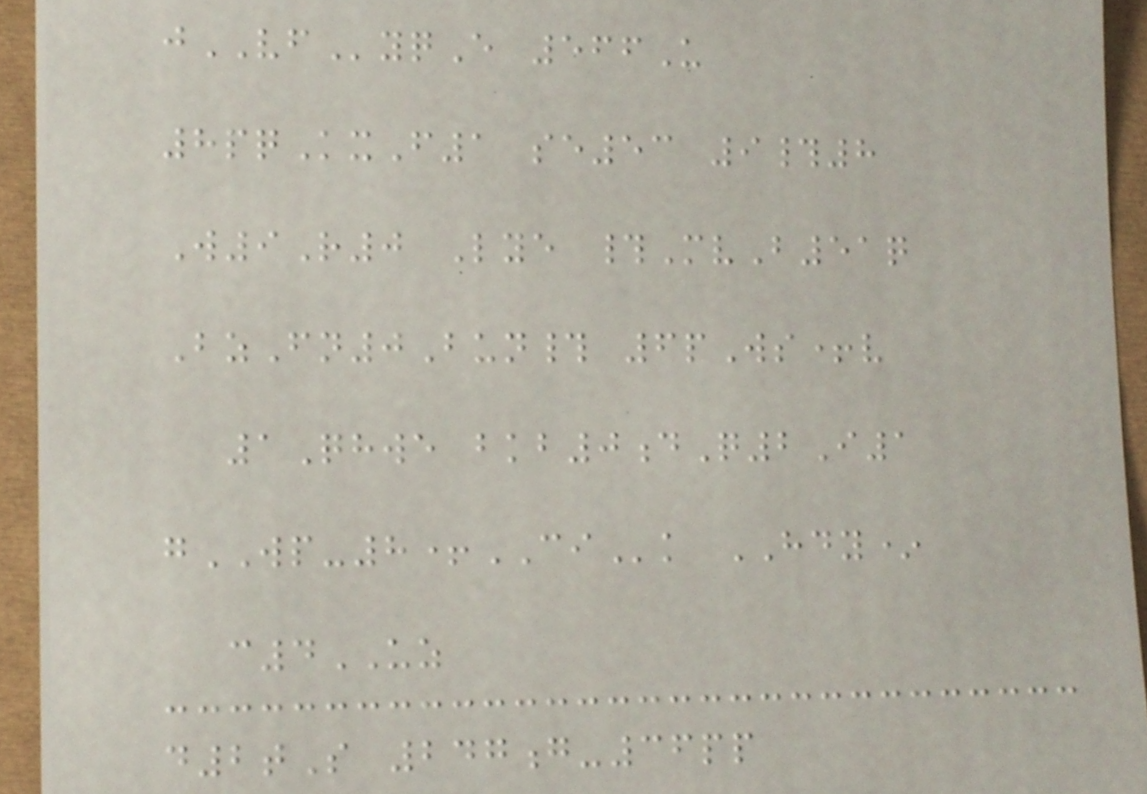jVFyqE 566U
8pqKxF1 se53 9#8
W9R0 Lye #MvB51q
BzFn0Bun# 6pWs+v
1Qhwe bkb0dQ2I1
gWP-8+CIk HDY*
c4UZ
d2tS 247g-36pp
